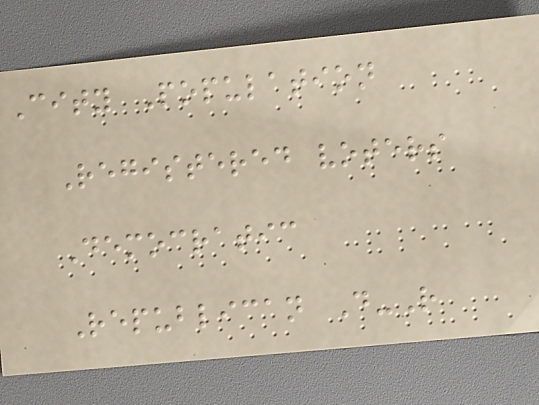City Population
Registered voters
Democratic
Republican D-R
